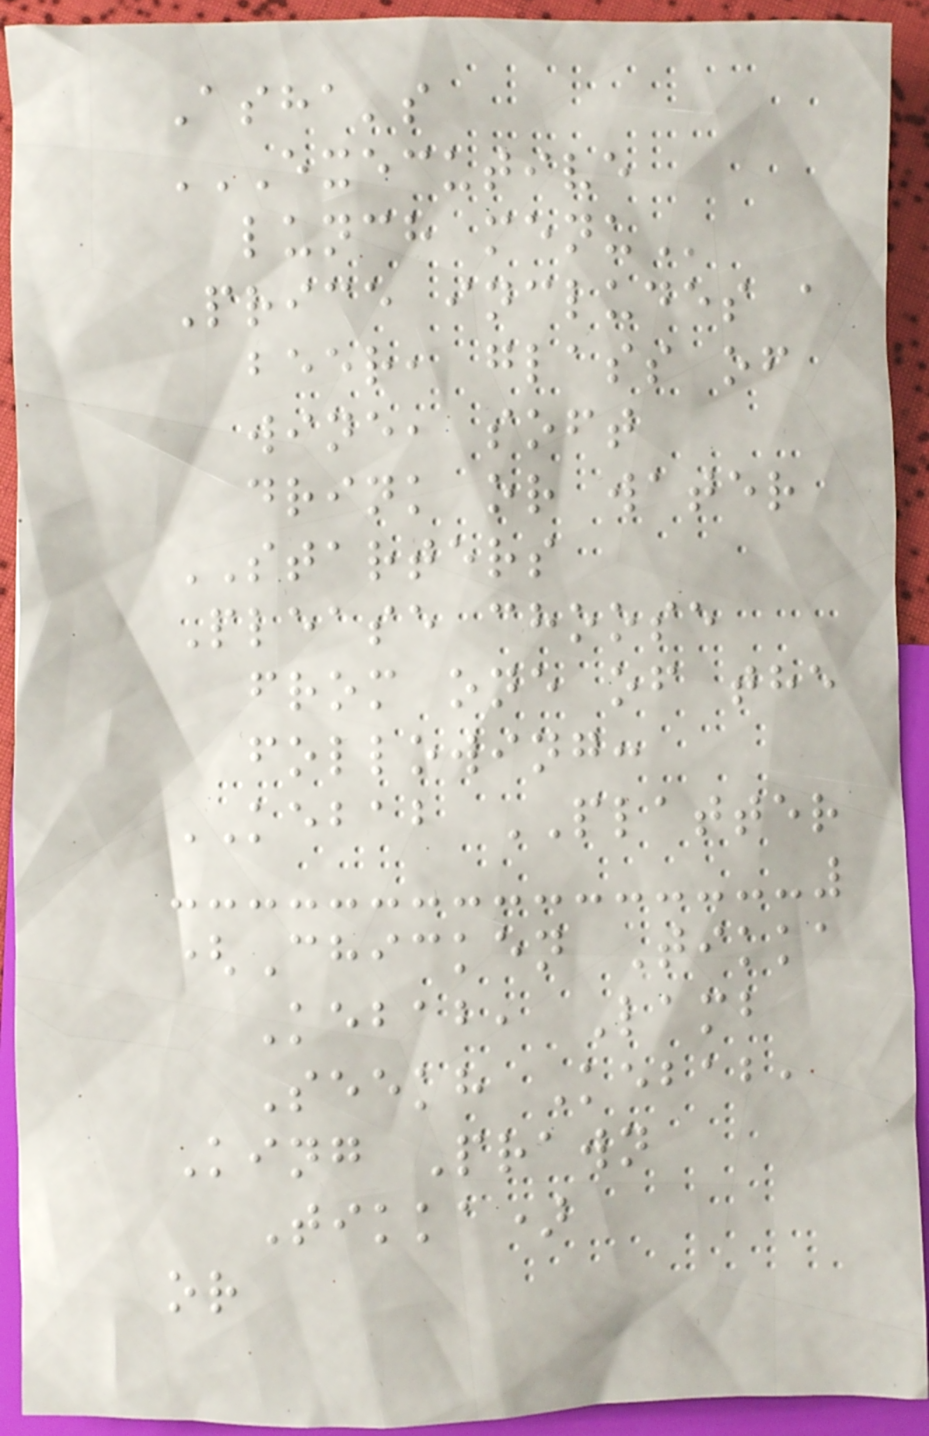Asha's
EXECUTIVE
LUNCH MENU
Price includes a
beer, glass of
wine, soft
drink or water
STARTERS
Please choose
from one of the
following:
KEBAB PLATTER
(Chicken Tikka
Kebab, Lamb
Seekh Kebab,
King Prawn
Tikka)
or
